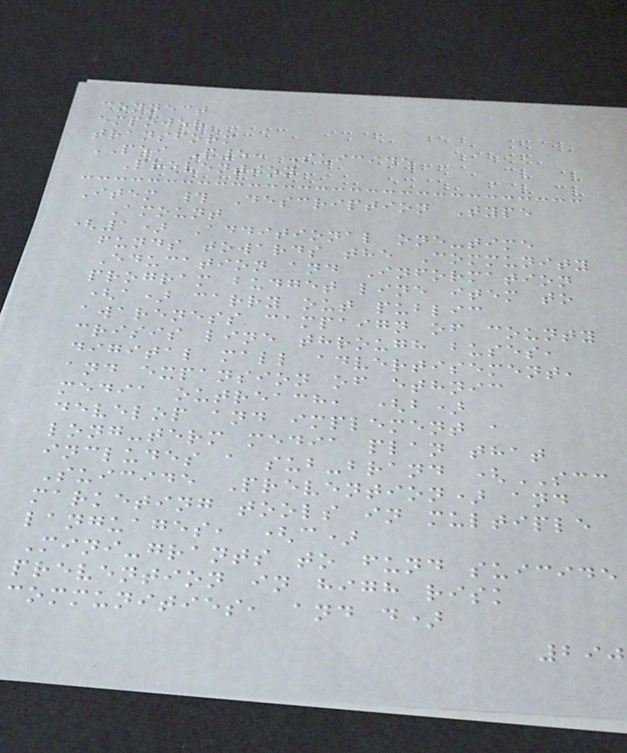connect
empower
transform
PEI P5: Suicide
Prevention
Item # Description Type
Amount
(1) Additional one-time
funds towards the Community
Education and Information
program budget line item to
(a) carry out public
awareness campaign of county
crisis line through buses,
digital mall advertisement,
and expansion of ethnic
media outreach, (b)
develop and implement a
long-term media plan that
includes a sub-brand (SCC
Suicide Prevention) and
marketing tools in multiple
languages, (c)
Mini-grants to fund suicide
prevention in high risk
communities, and d)
290
